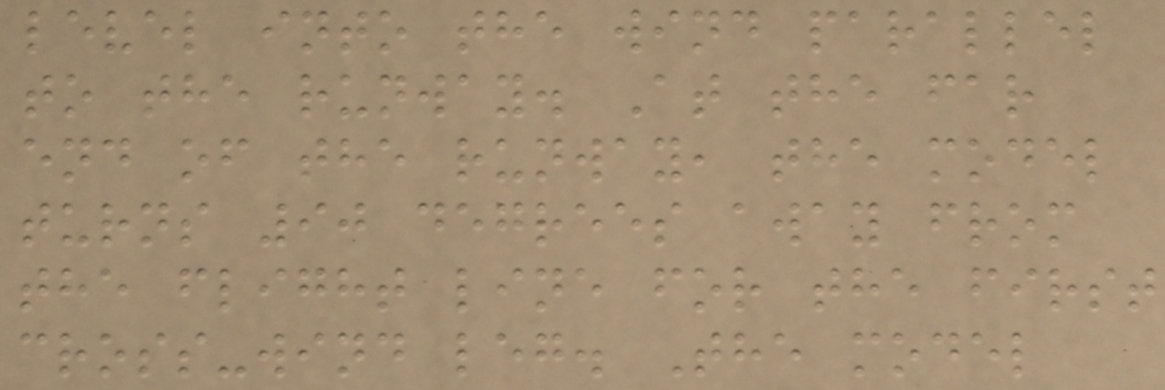level into the wind parallel
to the runway. At the far
end of the runway, the model
turns 90 degrees away from
the flight line for the first
cross-wind leg. The model
